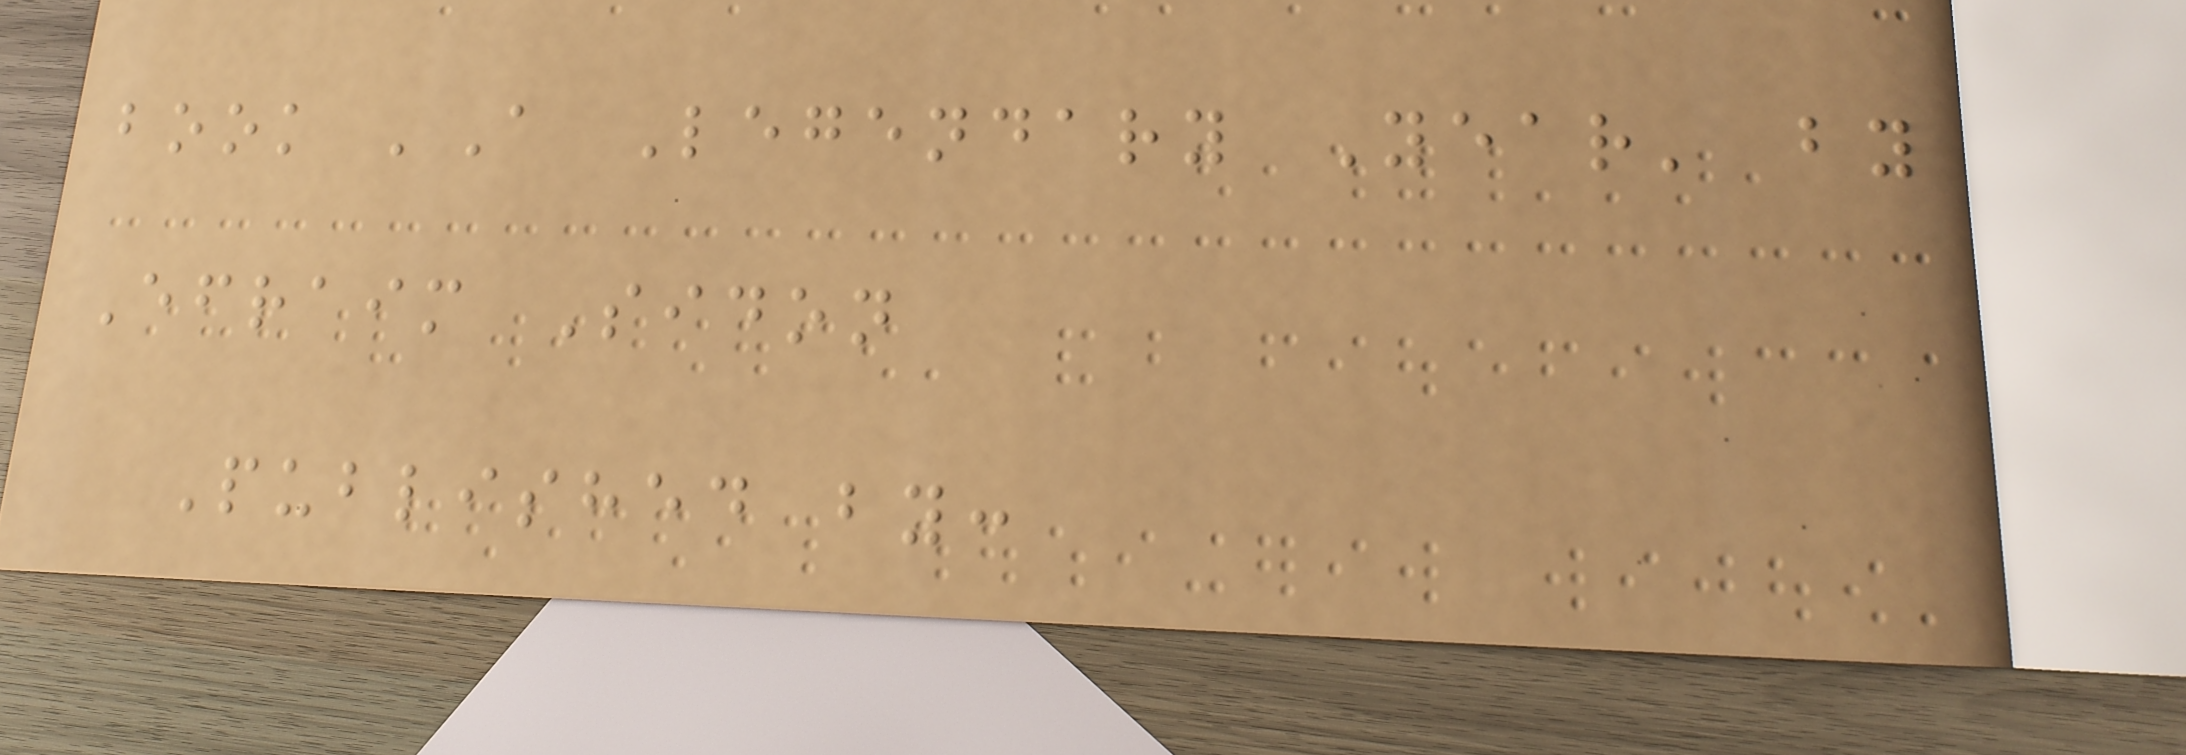book 'A Legendary Year' by
Efraim Sidon
Published by:
